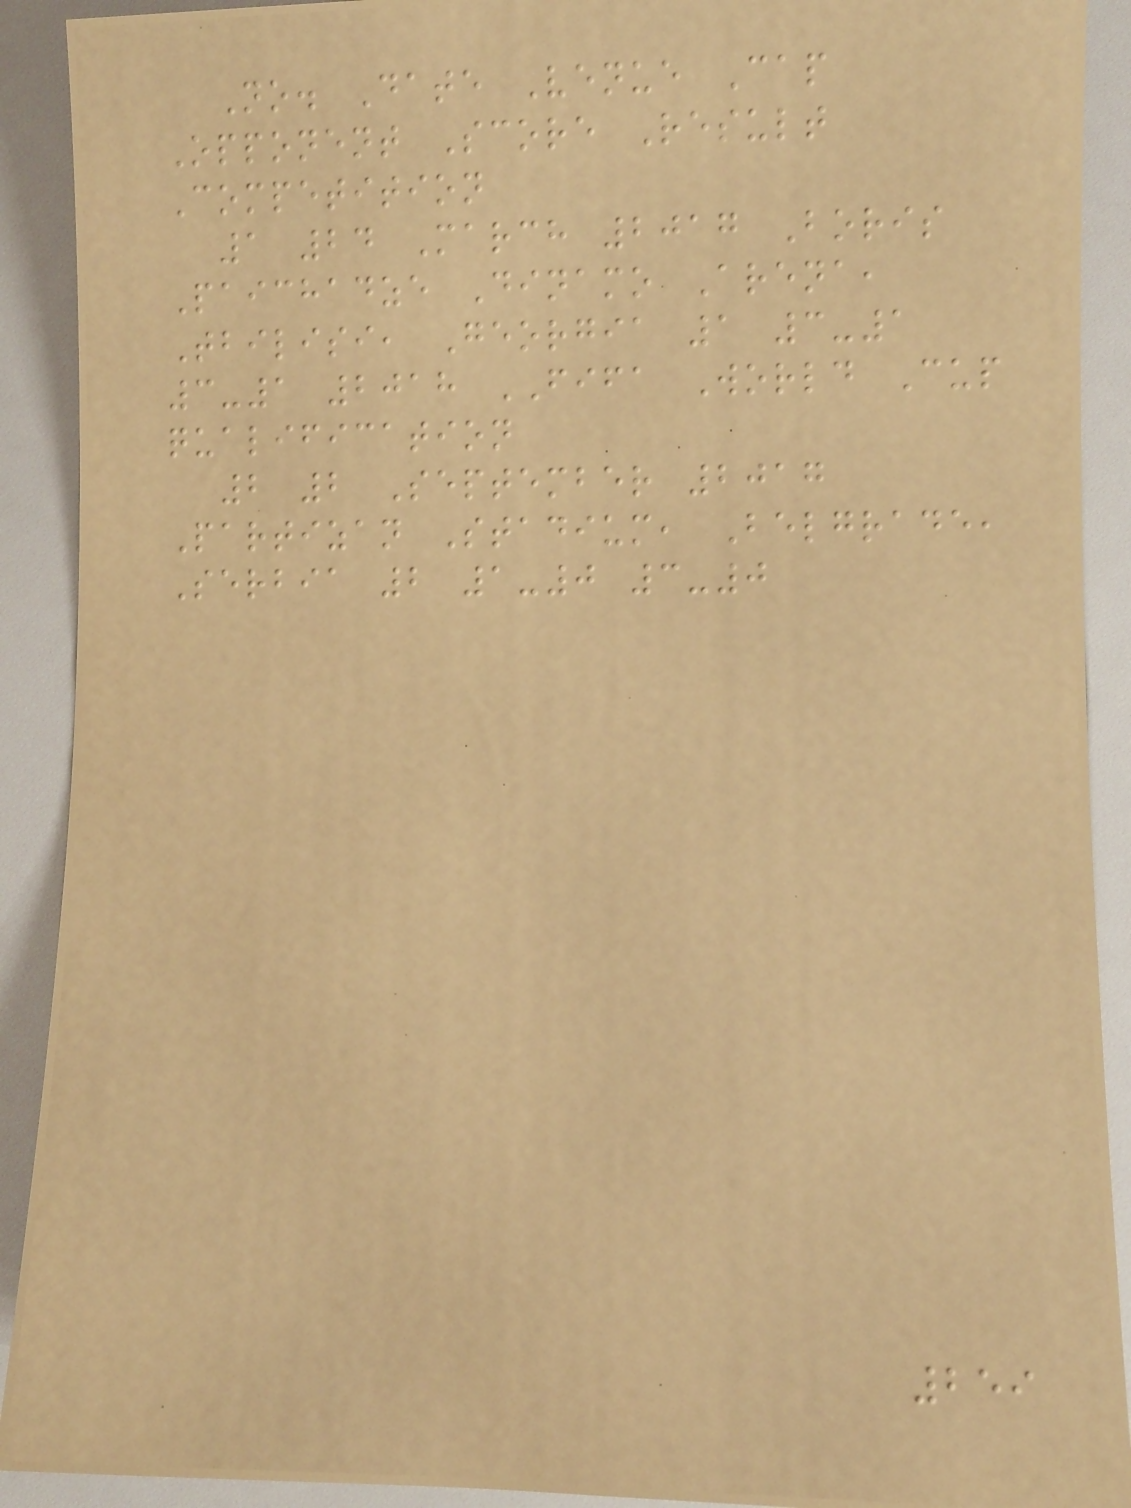No. Date Venue Cap
Opponent Score Result
Competition
1 24 March 2017 Boris
Paichadze Dinamo Arena,
Tbilisi, Georgia 1 3-1
3-1 2018 FIFA World Cup
qualification
2 2 September 2017
Partizan Stadium, Belgrade,
Serbia 2 1-0 3-0
259
